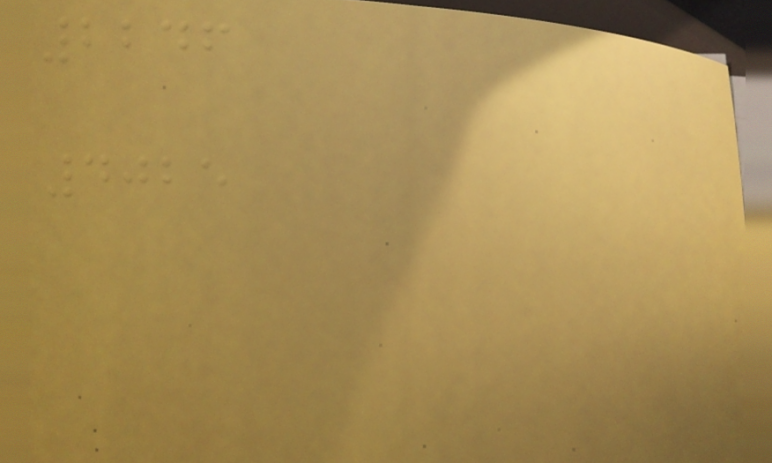2246
4025
